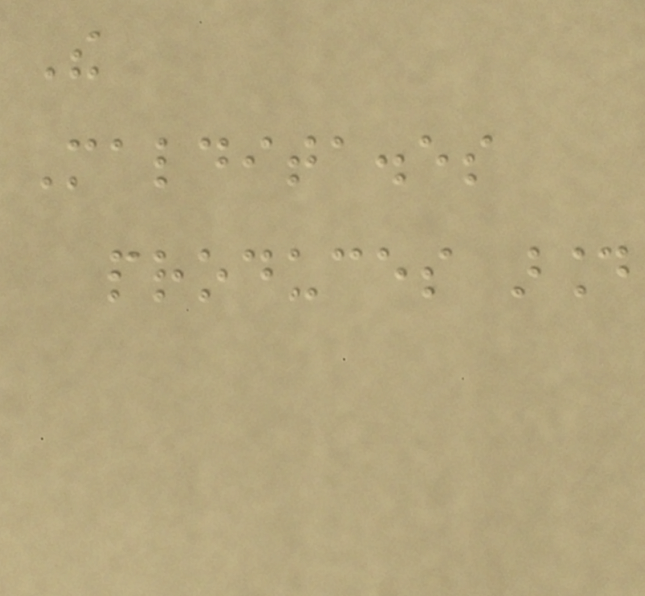The
Maldita.es
produces around
